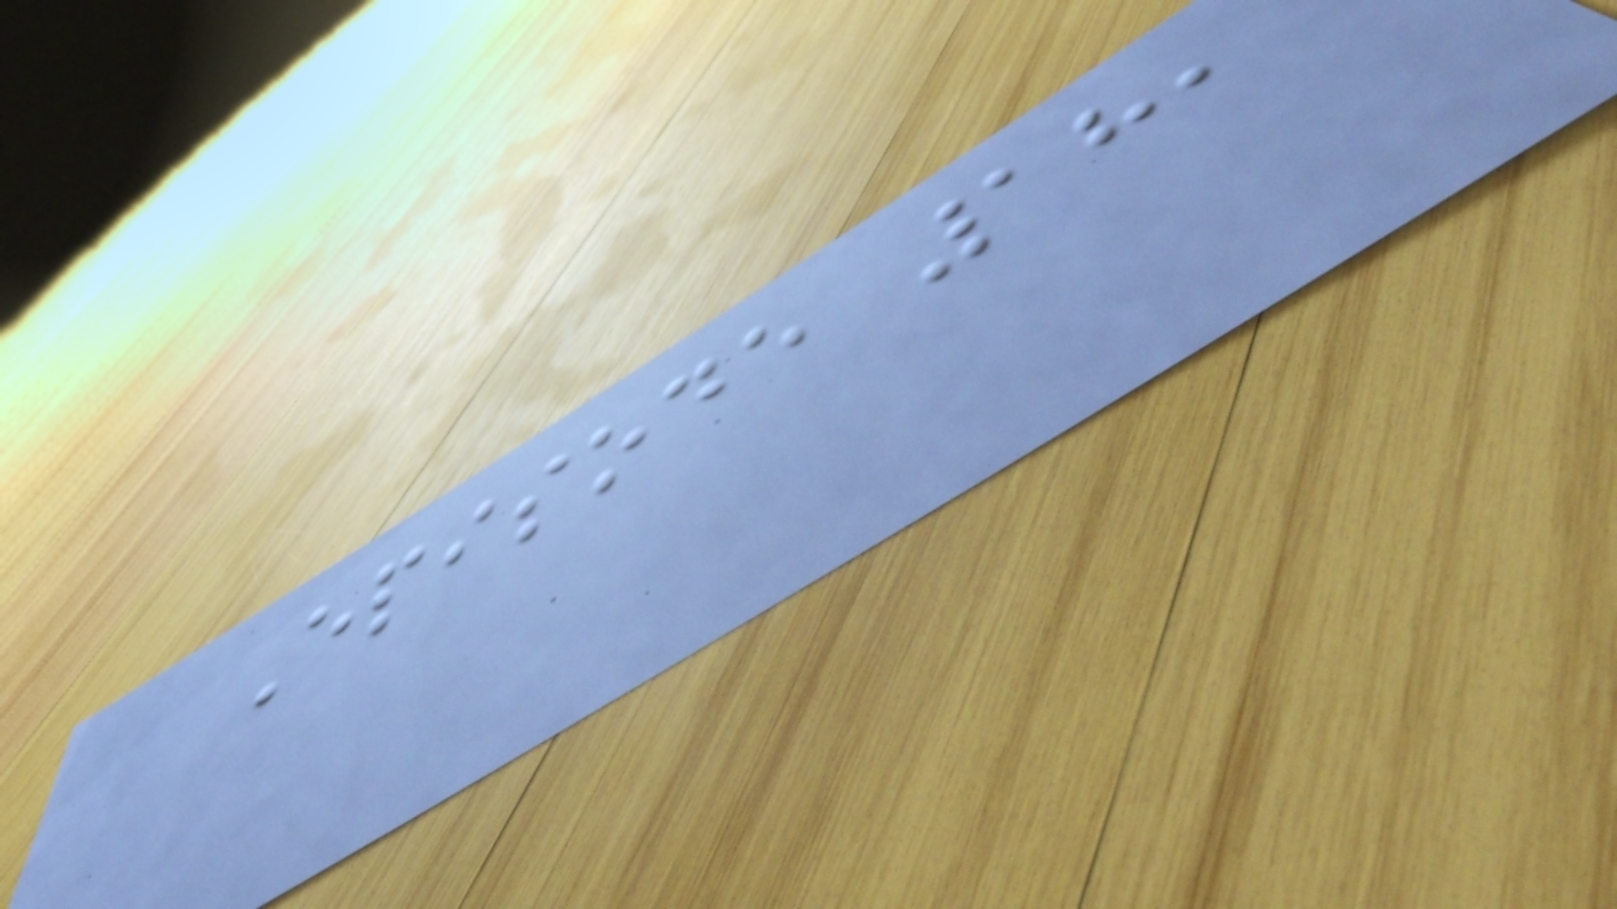Episode 18,
